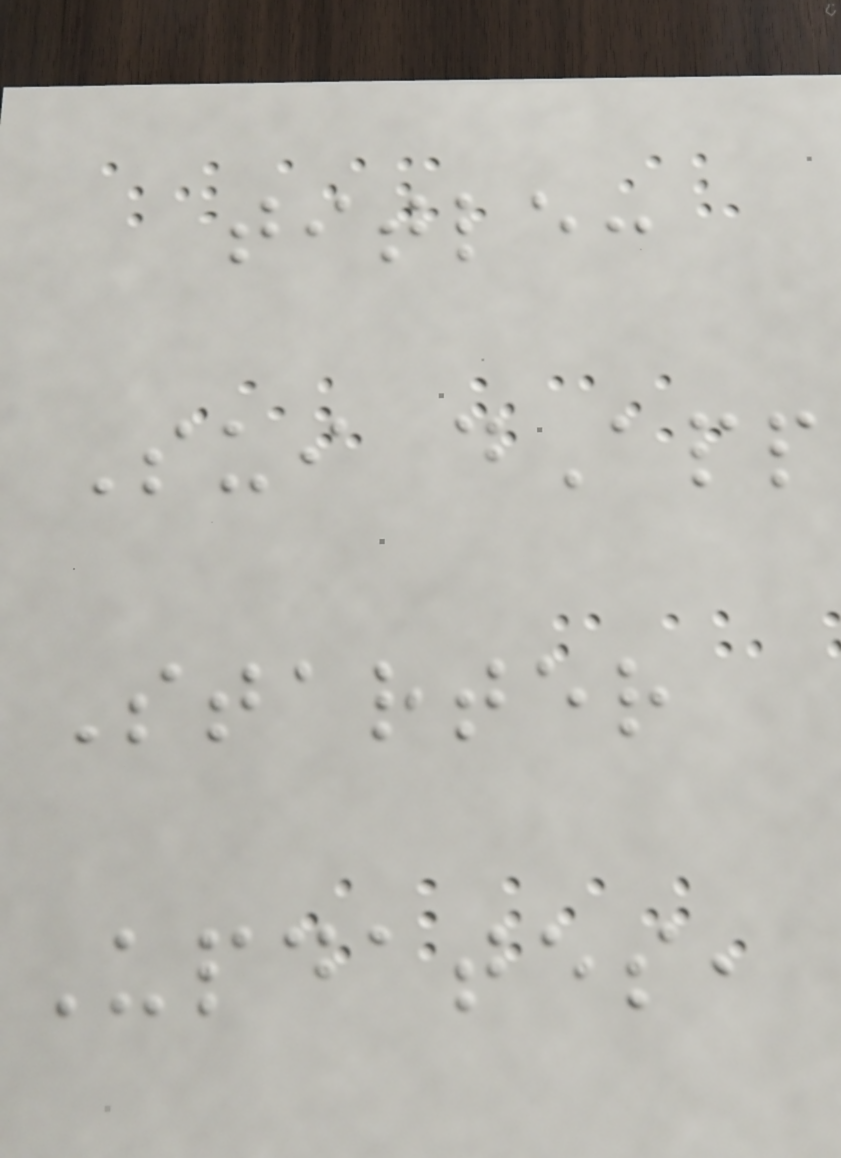title:
Sui dApp
Starter
Updates,
